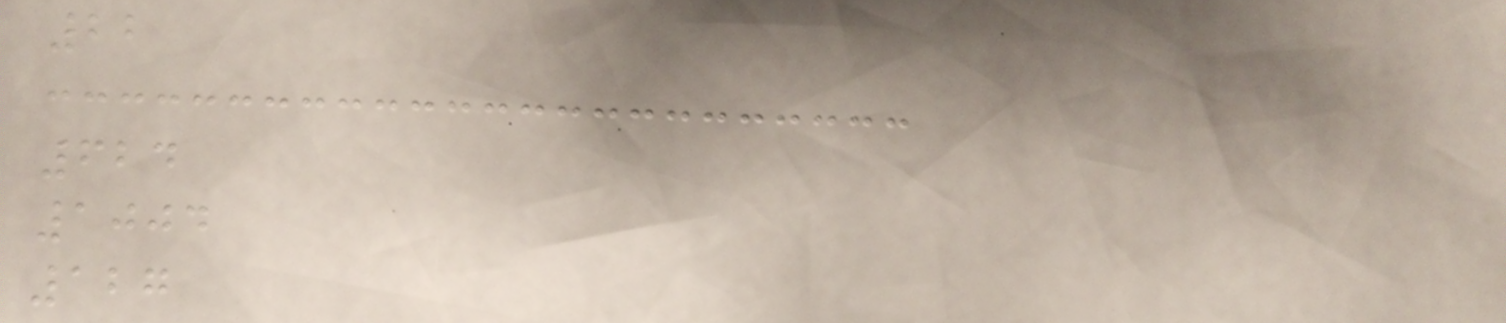22
624
1004
127
